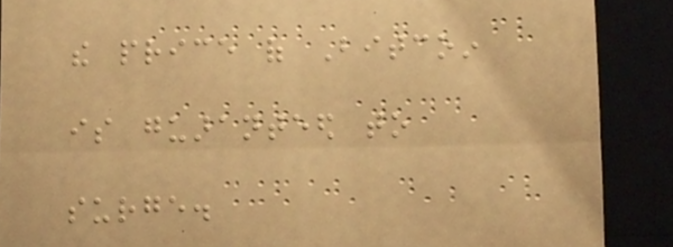the price of Bitcoin
is guaranteed to
surge.
